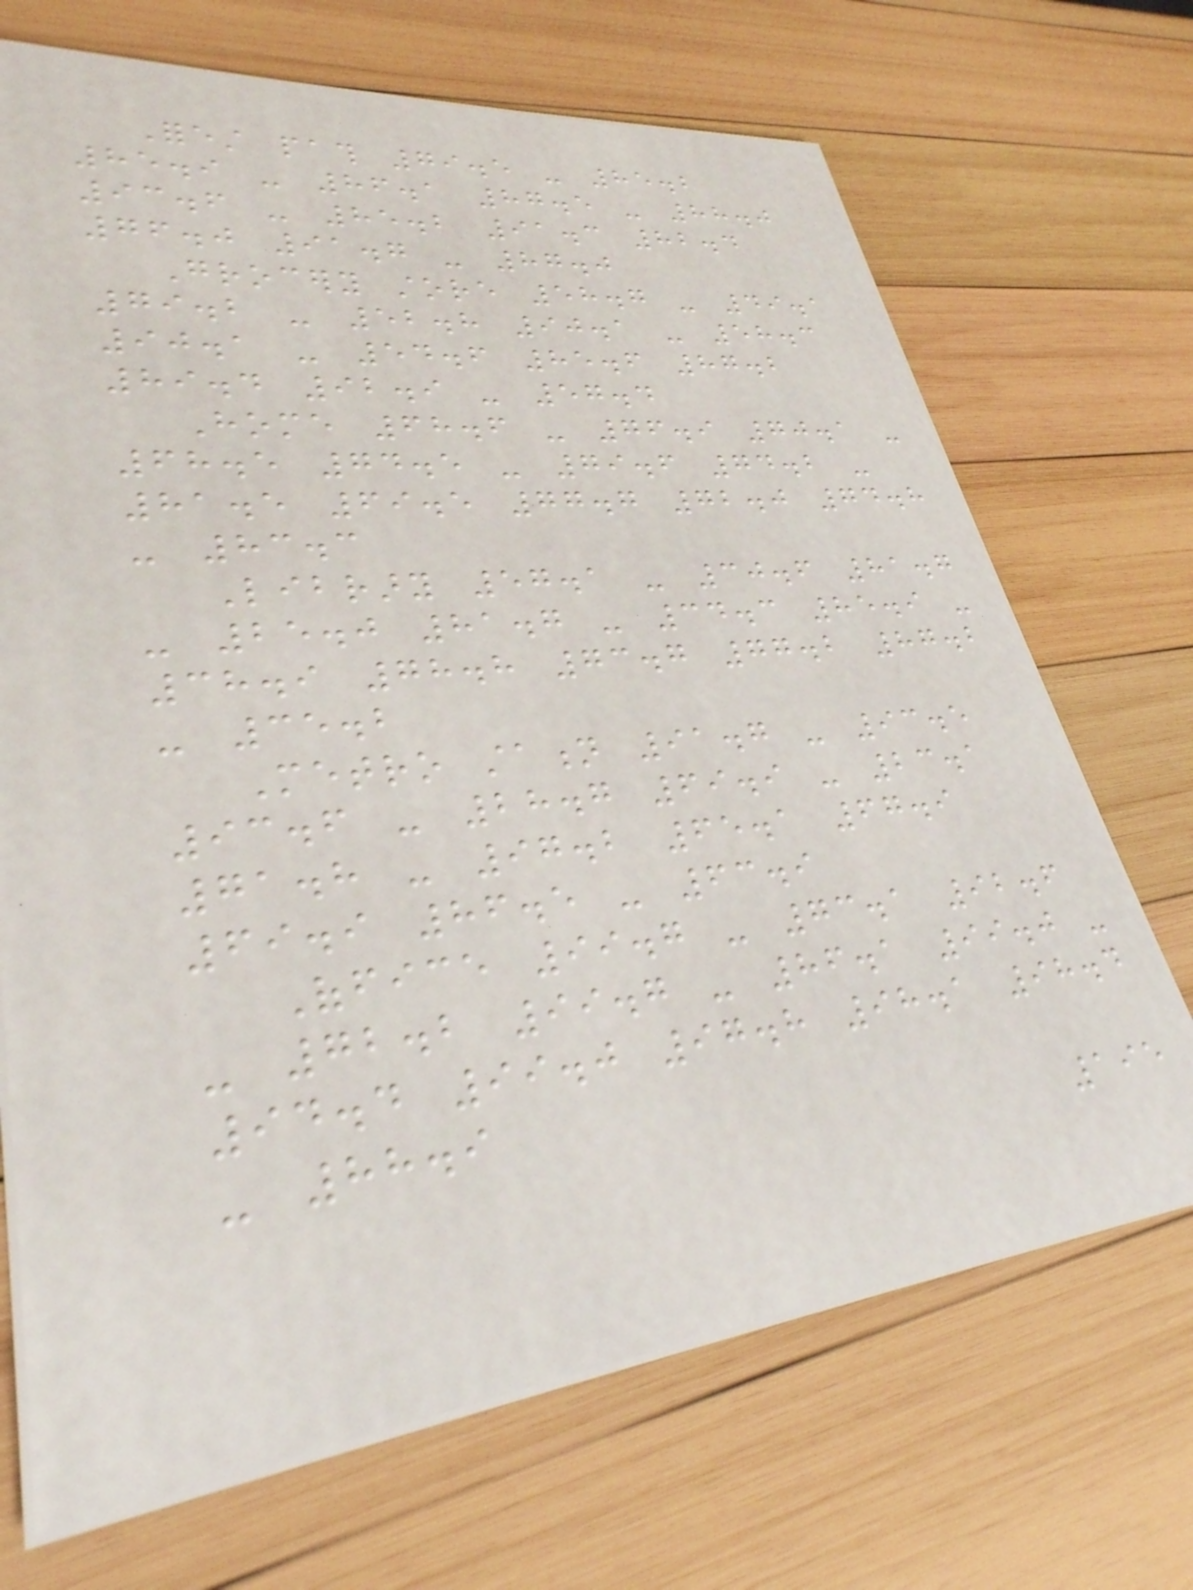Forest path 79.5 - 85.2
85.9 - 86.1 87.5 - 88.0
93.6 - 85.2 91.3 82.4
76.0 91.7 - 87.0
Grocery store 58.7 - 49.1
79.2 - 52.8 90.1 - 58.3
90.1 - 54.6 85.6 87.2
89.4 92.9 - 57.4
Home 68.6 - 76.9 70.1 -
68.5 74.5 - 79.6 74.2 -
81.5 69.5 77.7 72.0 74.8
- 83.3
Library 57.1 - 30.6 81.7
- 25.0 81.7 - 34.3 85.9 -
38.9 78.8 73.7 77.2 87.2
- 35.2
Metro station 91.7 - 93.5
93.6 - 28.7 69.9 - 23.1
71.8 - 97.2 65.1 67.9
69.9 86.5 - 63.9
Office 99.7 - 73.1 92.6
- 72.2 99.7 - 86.1 99.0 -
94.4 99.0 97.8 98.1 98.4
- 88.9
195
